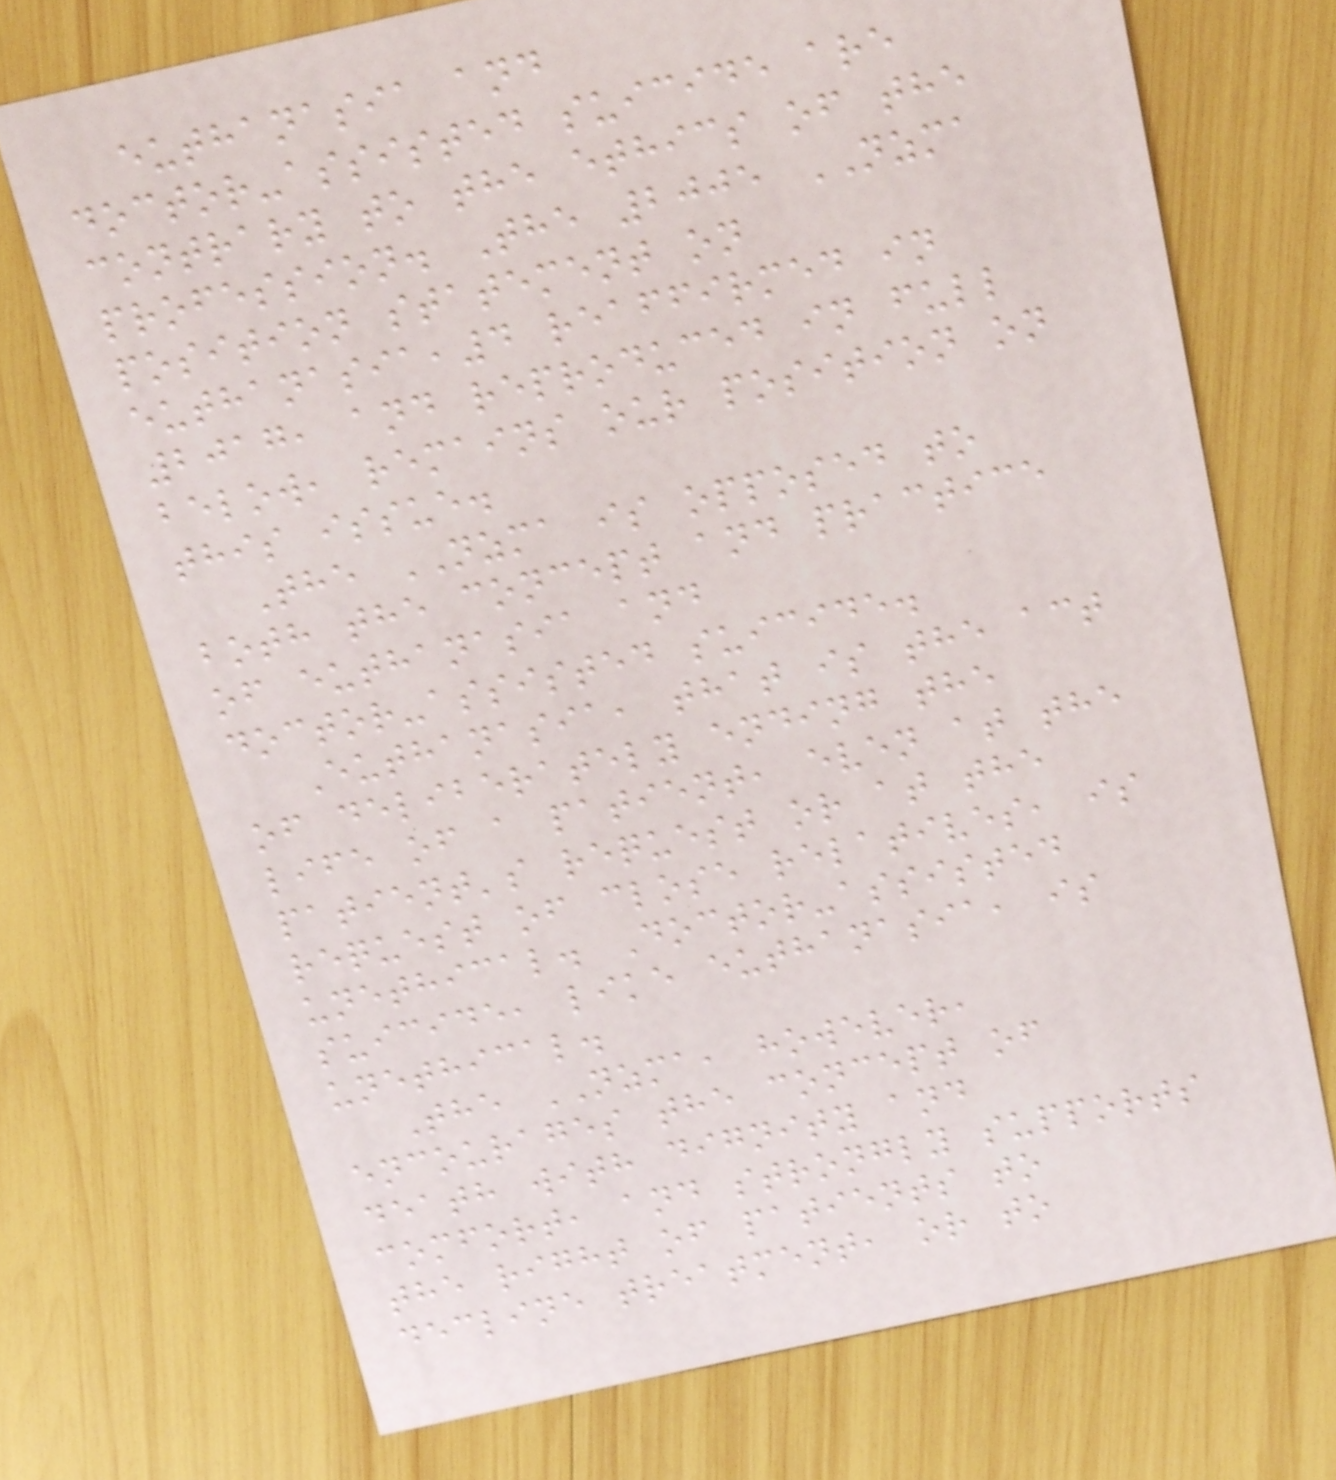euthanasia and
doctor-assisted suicide are
contrary to the ethics of the
profession. The 2005 NZMA
position statement on
euthanasia,4 reaffirmed in
2017, and reproduced in full
below, remains our position on
this issue.
The NZMA is opposed to
both the concept and practice
of euthanasia and
doctor-assisted suicide.
Euthanasia, that is the act
of deliberately ending the
life of a patient, even at the
patient's request or at the
request of close relatives, is
unethical. Doctor-assisted
suicide, like euthanasia, is
unethical.
The NZMA, however,
encourages the concept of
death with dignity and
comfort, and strongly supports
the right of patients to
decline treatment, or to
